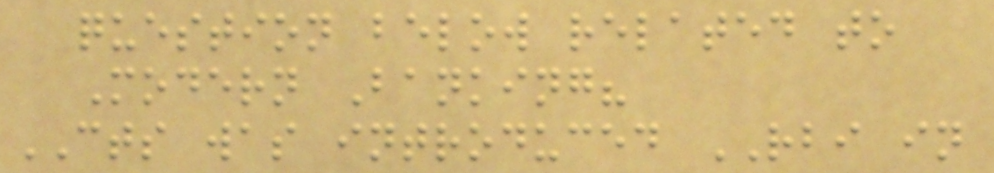question below related to
Modern Banking?
CTS was introduced RBI in
